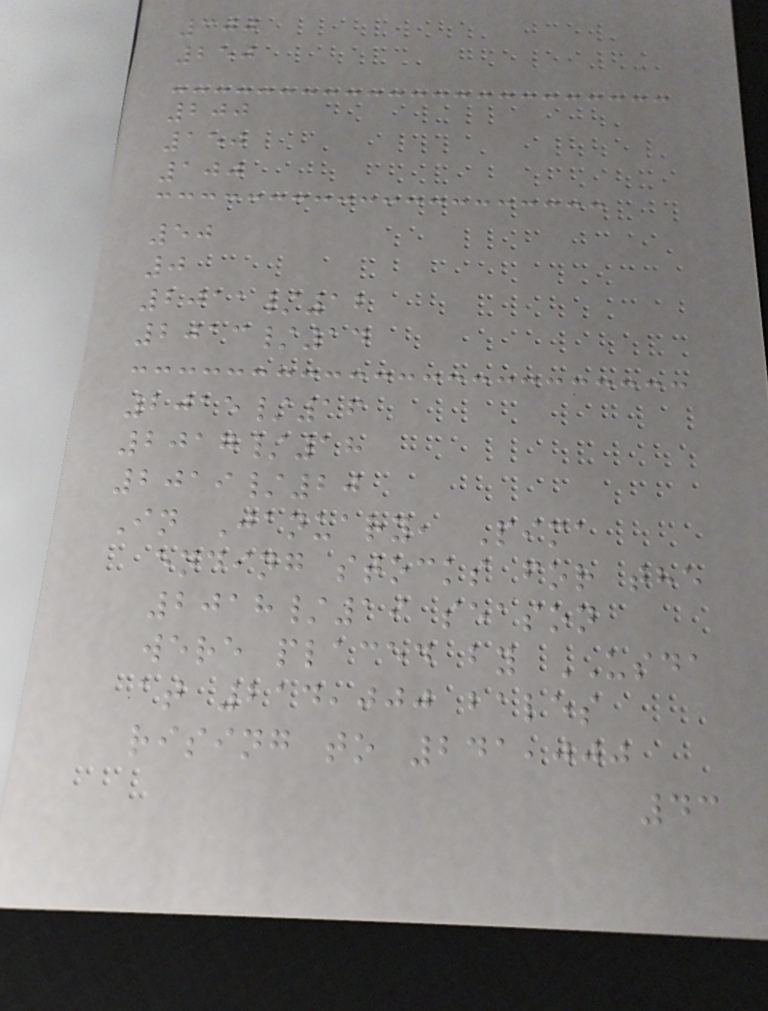300
250
200
150
100
50
0
2011/12
2013/14
2015/16
2017/18
2019/20
In January, Pima
ending stocks for the
2018/19 season
were placed by USDA
at 214,000 bales
rising to 241,000
43
